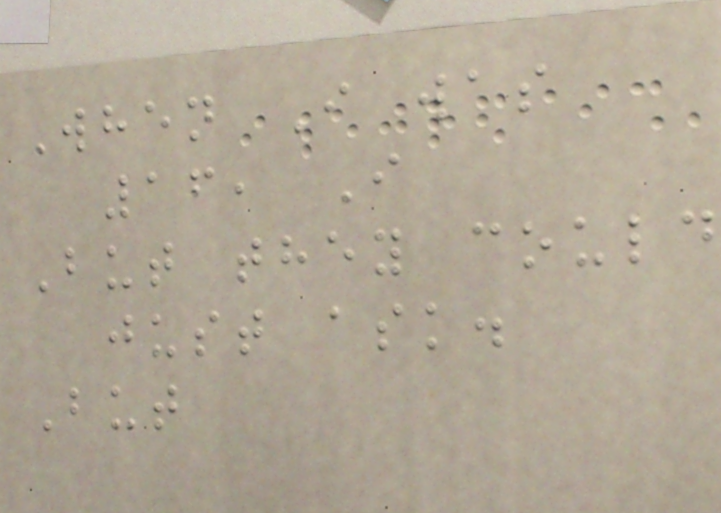When I was
16, I
But they could
just ask.
But
